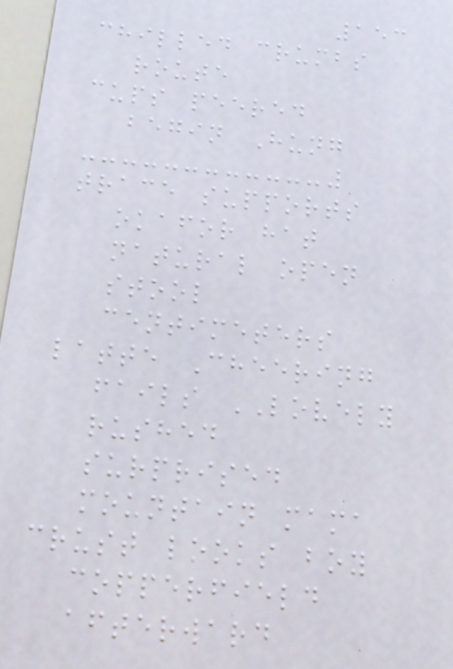153
chilled crumbs
route
cups peered
begin Hung
trace supports
okafor hat
natural open
stool
centimeters
latte Cheering
fails LOVELY
rushed
surprised
mountain mama
crust looks boy
copperfield
afterward
